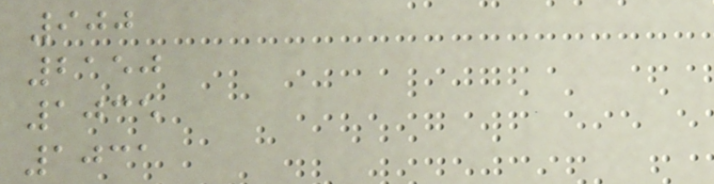900
2150
1035
1031
